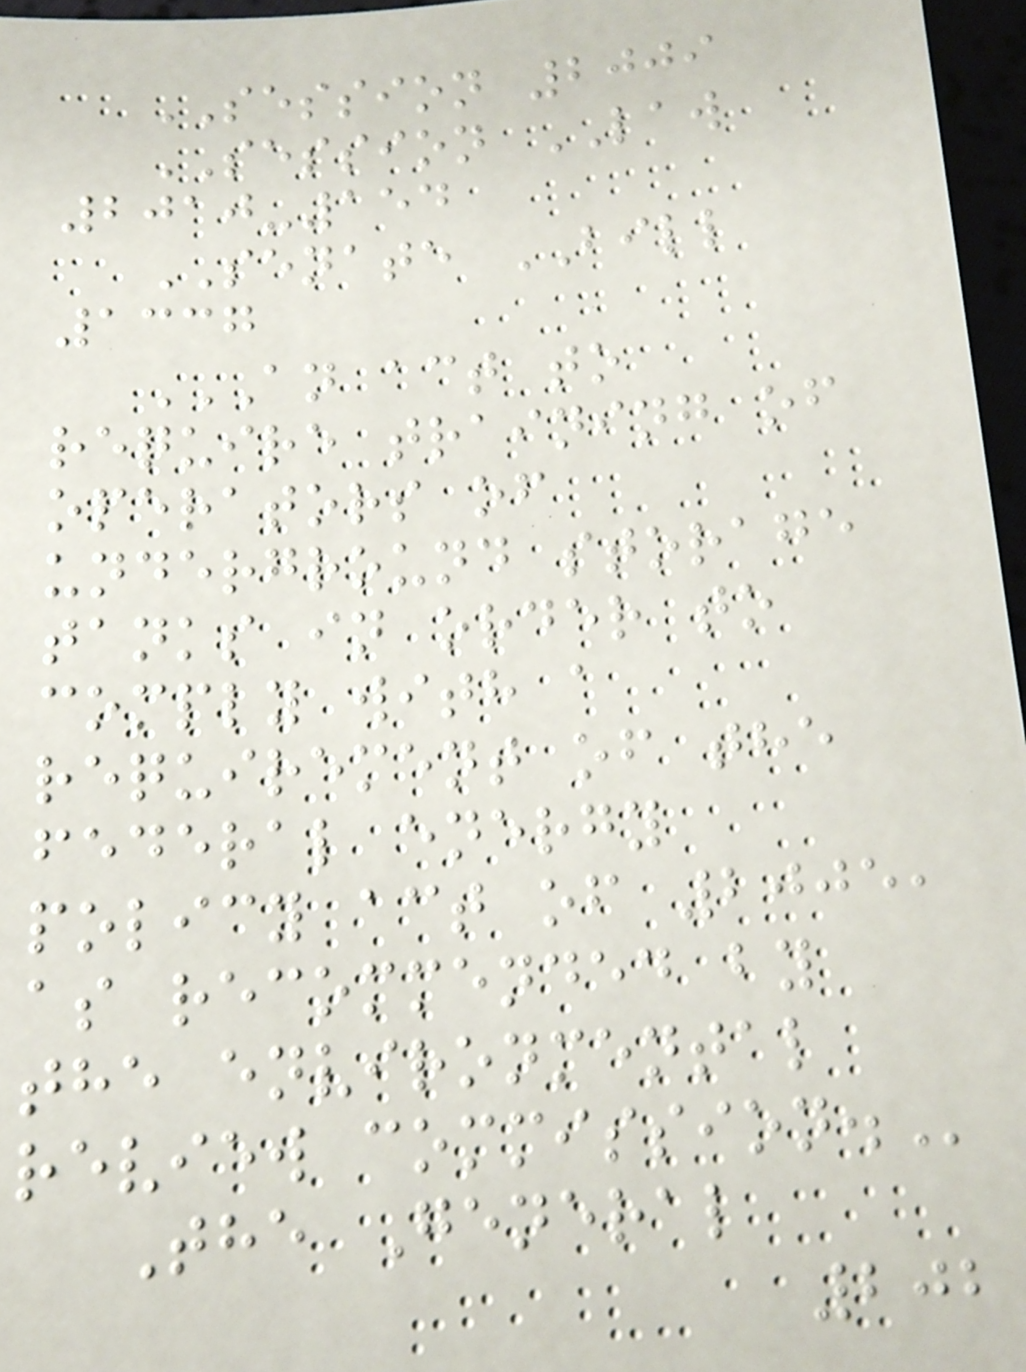SESSION 2009
SESSION LAW
2010-154
SENATE BILL
1337
AN ACT TO
REQUIRE TRAINING OF
OPERATORS OF
UNDERGROUND STORAGE
TANKS IN ORDER TO
COMPLY WITH A
REQUIREMENT OF THE
FEDERAL ENERGY
POLICY ACT OF 2005,
AS RECOMMENDED BY
THE ENVIRONMENTAL
REVIEW COMMISSION.
The General
202
